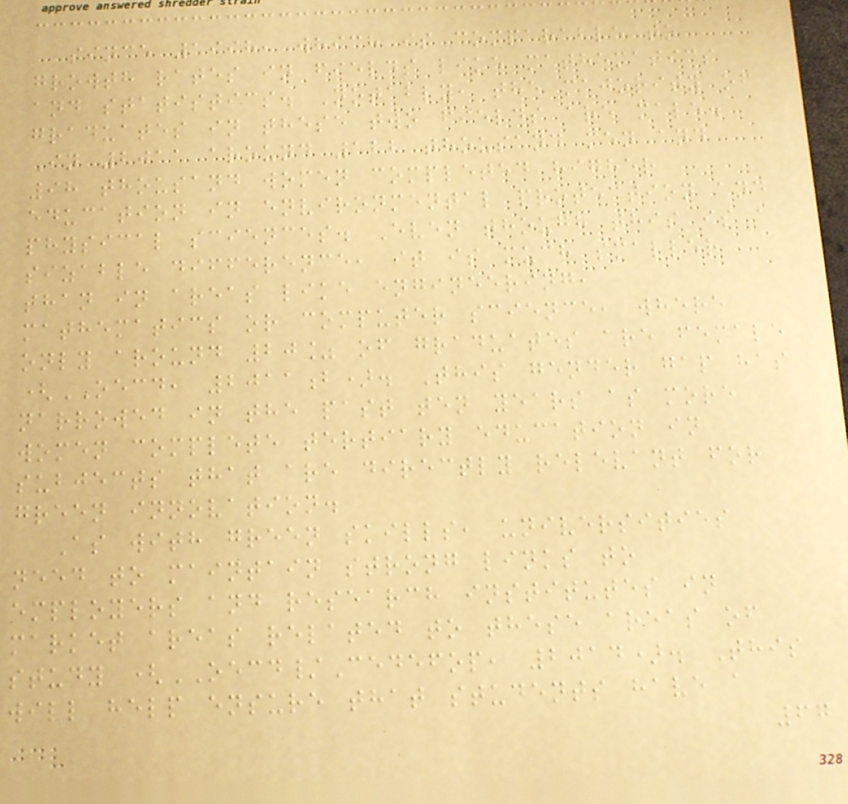since 1998, which is comparable to
growth rates in fields like mathematics
and statistics. Notably, the majority of
graduates in these two fields are male.
In 2011 around 122 thousand men and
98 thousand women completed higher
education in environmental protection and
physical sciences. Even though this is a
sizable difference, it is much smaller
than in areas like engineering,
mathematics or computer science, where
only around 20% of graduates are female
(OECD, 2011b). This gender gap has
narrowed in the past ten years as more
women complete tertiary education in
subjects that are directly relevant for
green innovation.
As with green skills, universities
need to maintain strong links to
employers and research institutes in
market areas related to these areas of
study (OECD/Cedefop, 2014). This
will help ensure that students have a
67
